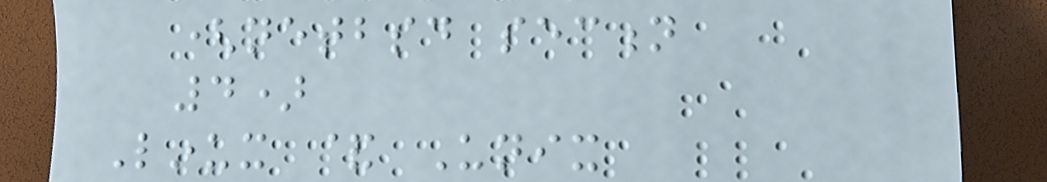(netbsd section
4)
Linux & Unix
